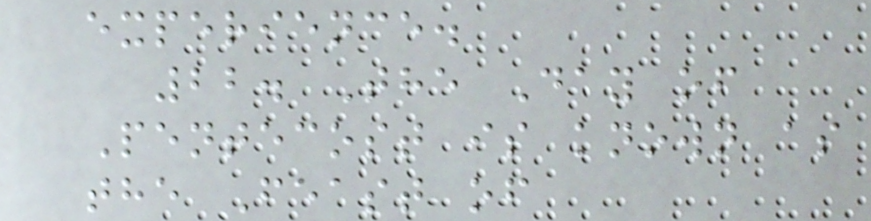experience.
22. The Day of
Pentecost is known as
the Feast of
